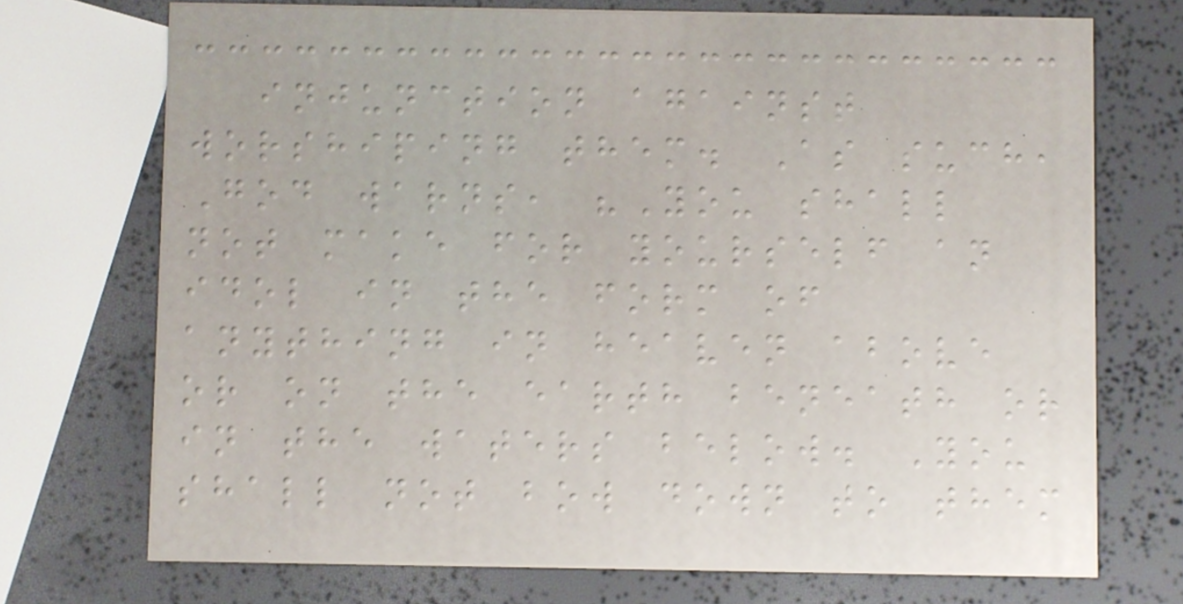injunction against
worshiping them. As such,
God warns, "You shall
not make for yourself an
idol in the form of
anything in heaven above
or on the earth beneath or
in the waters below. You
shall not bow down to them
